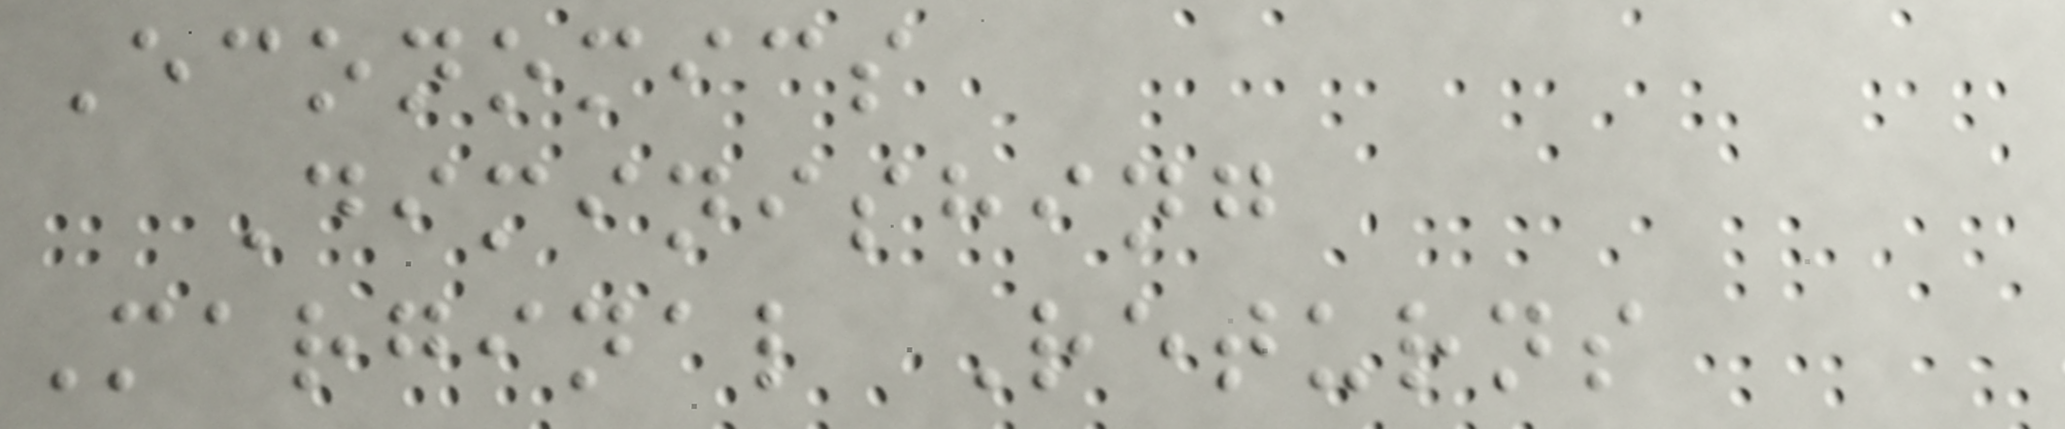Economics
Diminishing
Marginal Returns
